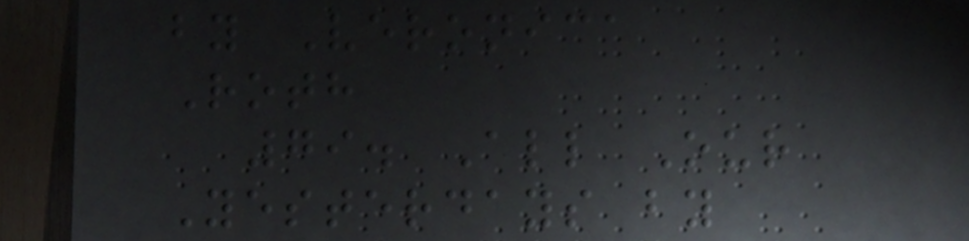by Veronica
Roth
79. All Our
Yesterdays by
